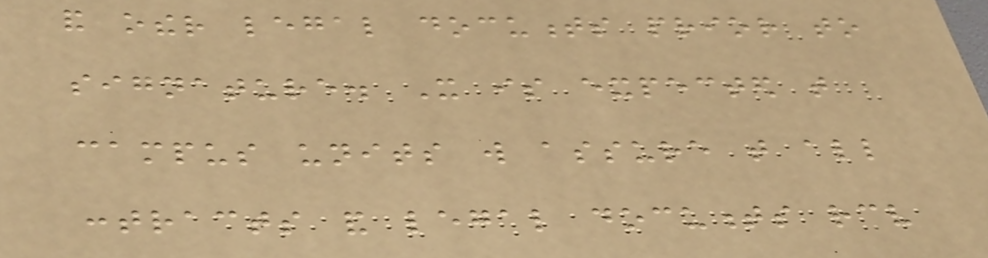and other legal documents prior to
signature. It is expected that
campus units will assure that all
contracts and legal documents receive
